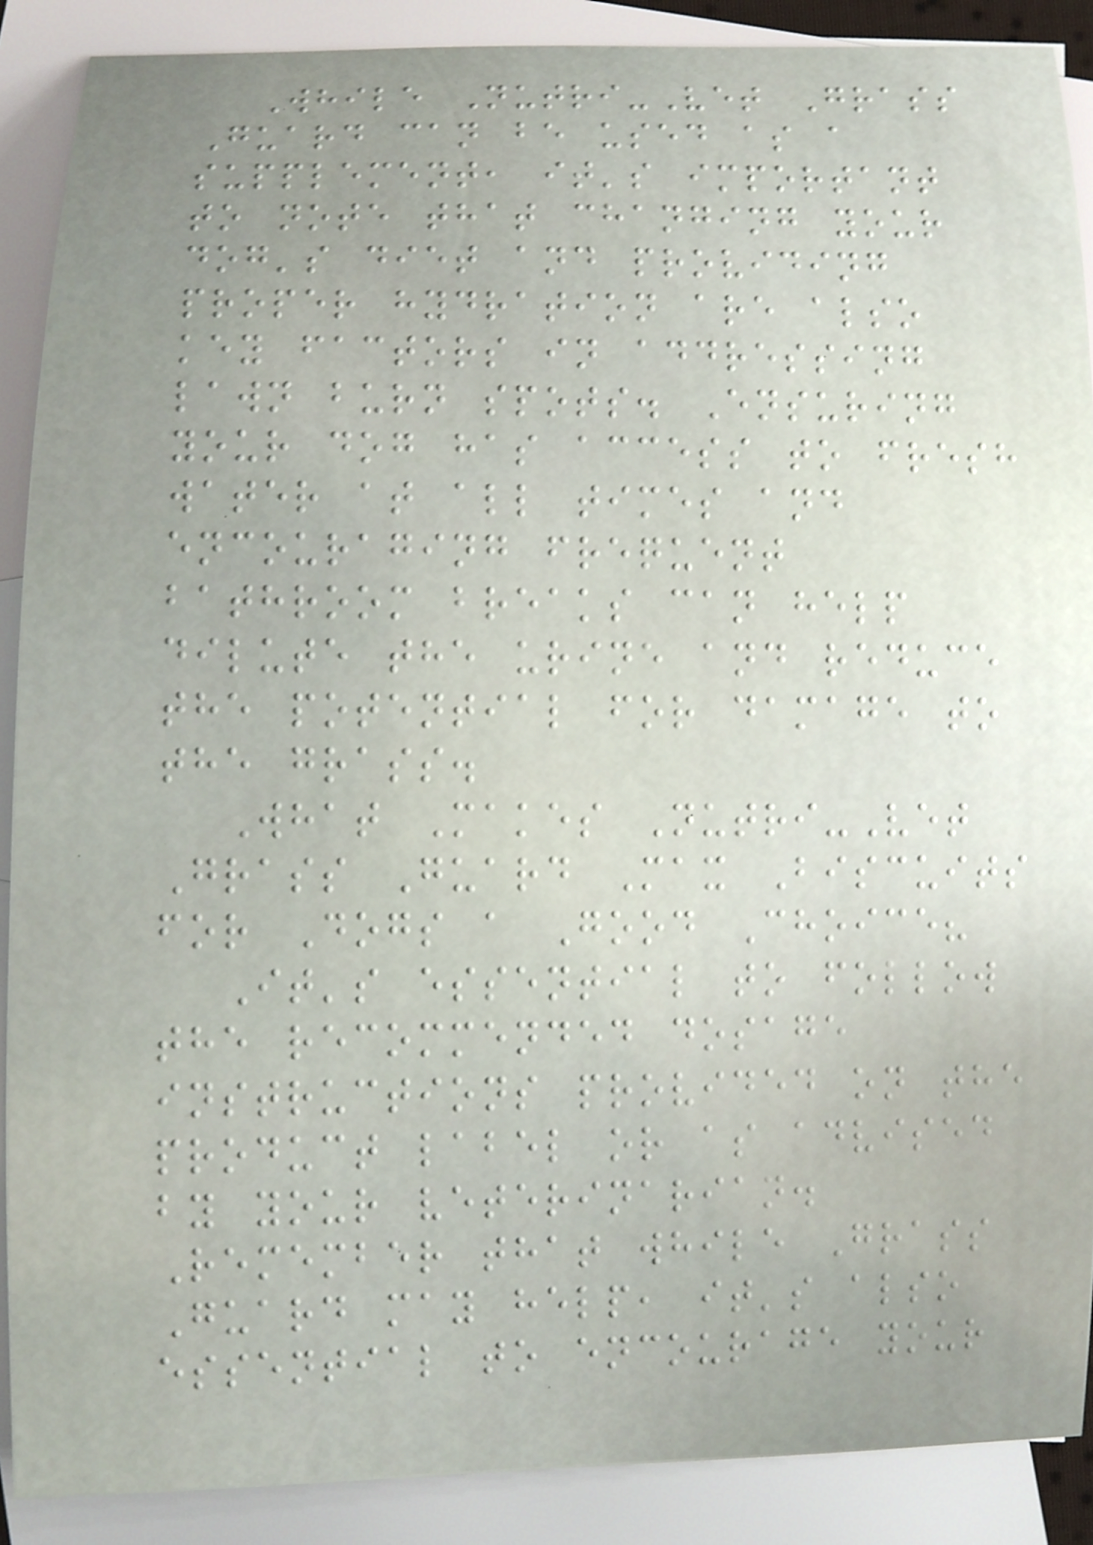While Nutri-Vet Grass
Guard can be used as a
supplement, it's important
to note that changing your
dog's diet and providing
proper hydration are also
key factors in addressing
lawn burn spots. Ensuring
your dog has access to fresh
water at all times and
encouraging frequent
bathroom breaks can help
dilute the urine and reduce
the potential for damage to
the grass.
What Makes Nutri-Vet
Grass Guard Max Biscuits
for Dogs a Good Choice?
It's essential to follow
the recommended dosage
instructions provided on the
product label or as advised
by your veterinarian.
Remember that while Grass
Guard may help, it's also
essential to encourage your
